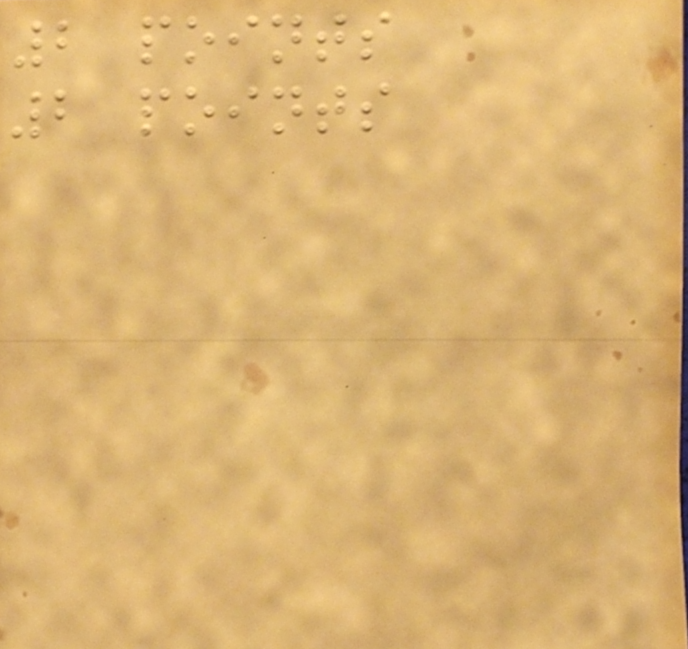2 points
2 points
